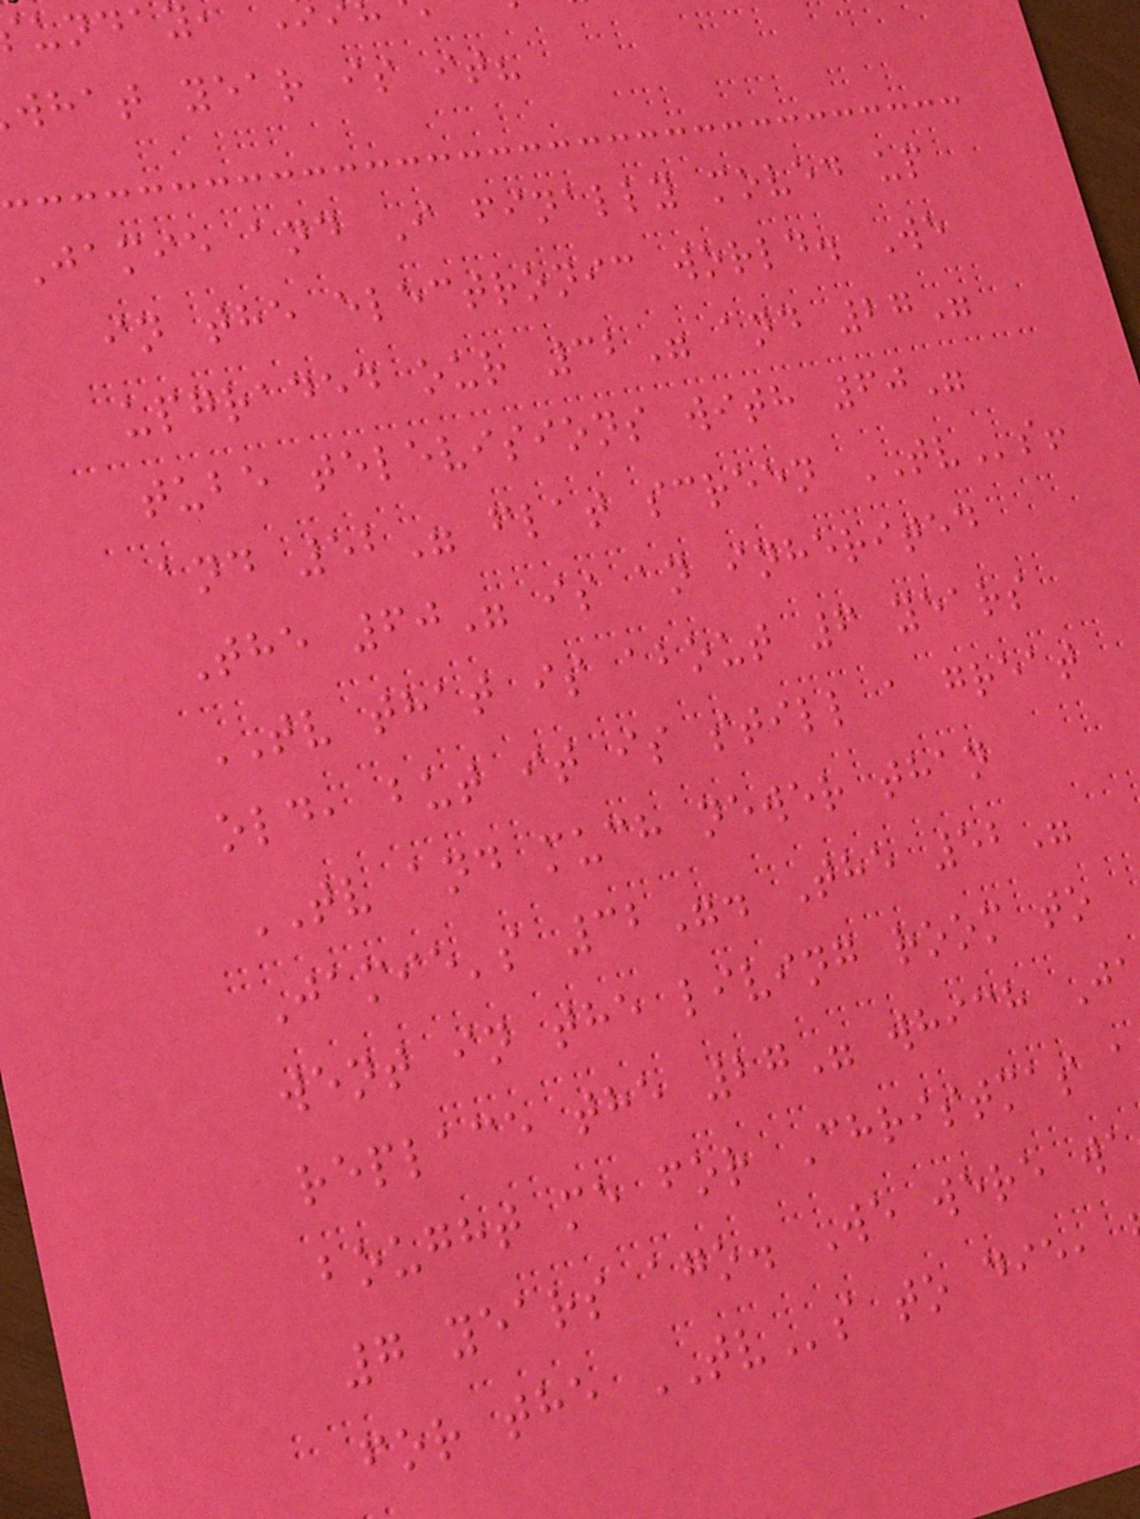what year is it?
Jamie and I finally moved up
in the electronic world. We
upgraded our 32" and 27"
tube televisions with 60"
and 52" flat screen TVs!
The 60" is an inherited
TV that is about 6 years
old, but it is still a great
TV and much newer than
Jamie's 32". The 52"
went in the living room to
replace the 27" which J
bought me for Christmas a
7 years ago. We were wa
for the TVs to die,
